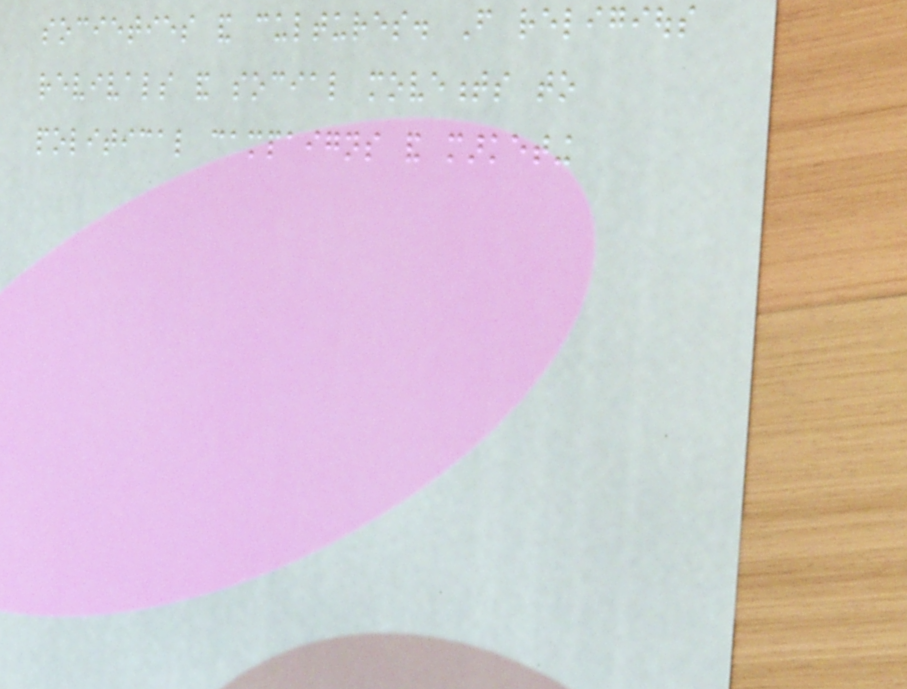societies and cultures. From religious
revivals and social movements to
political campaigns and marketing
